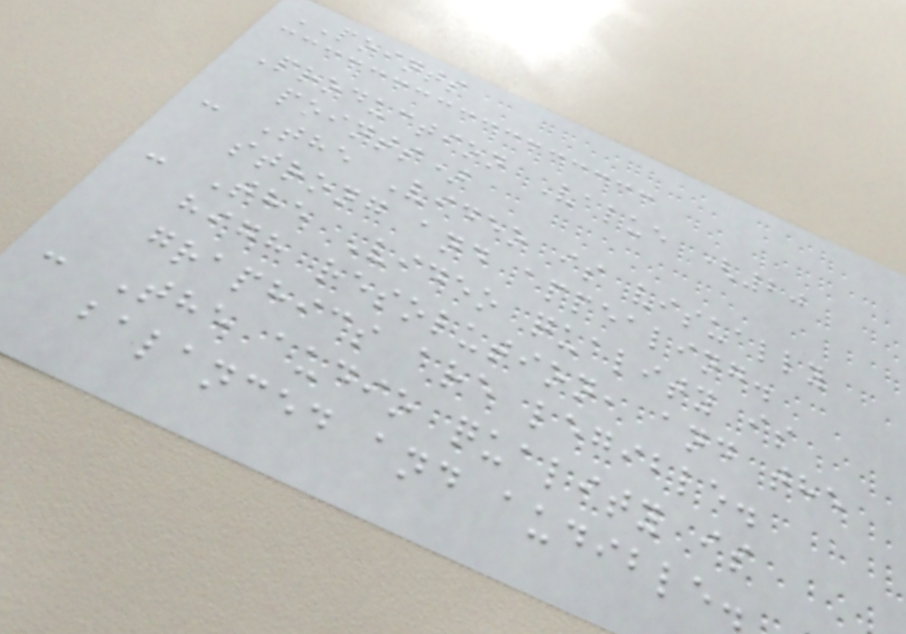POINTS
Production Value (20
points)
- The Video is visually
strong and appealing.
- The Video quality is
high resolution, and the
graphics are legible.
- The audio quality is
balanced and audible.
